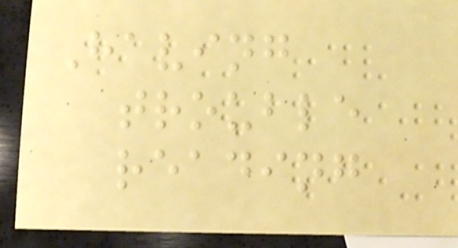Having
trouble
reading
